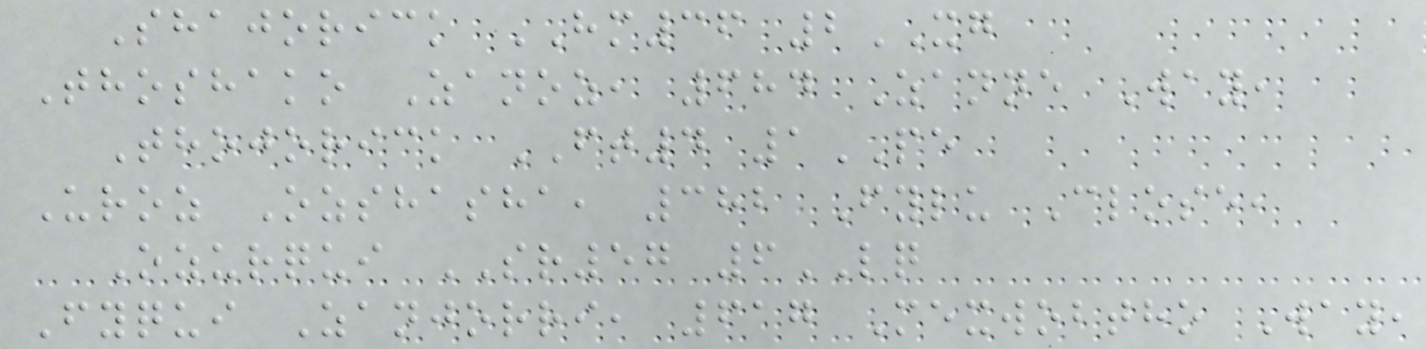Shajorick HM36 2XG
Thoshako Zanoz, 684 Zanne Way,
Thojorick FT4 1PE
Uroz Ozshasha, 382 Fylu Close,
Ozurqui SR57 6LQ
Fyqui Zanjorri, 617 Mexwobtho Way,
